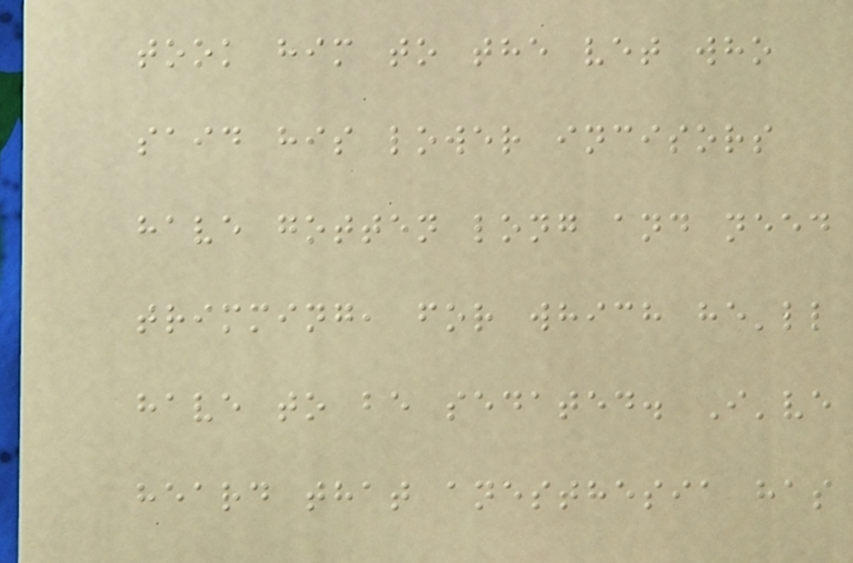took him to the vet who
said his lower incisors
have gotten long and need
trimming, for which he'll
have to be sedated. I've
heard that anesthesia has
